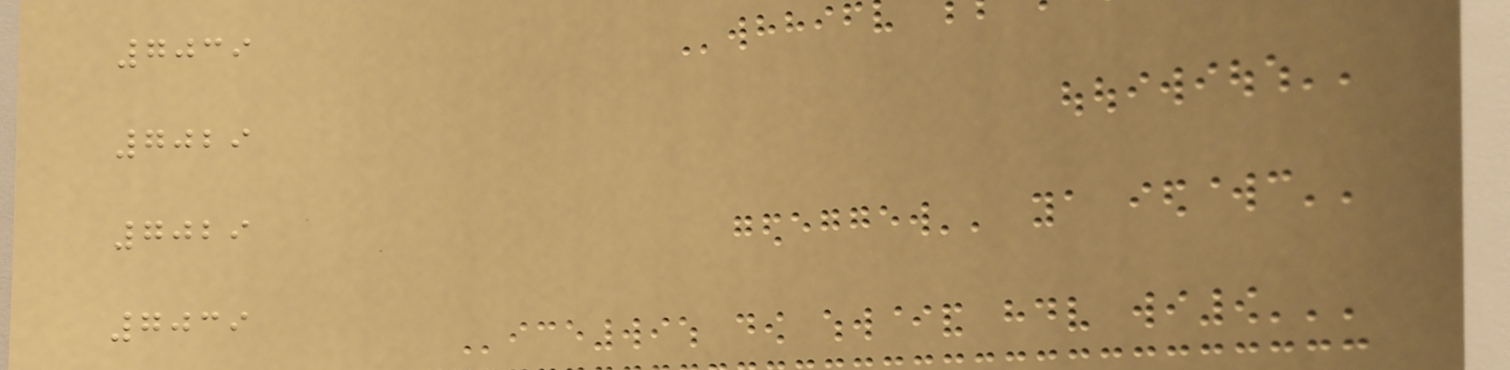7039
7029
7029
7039
